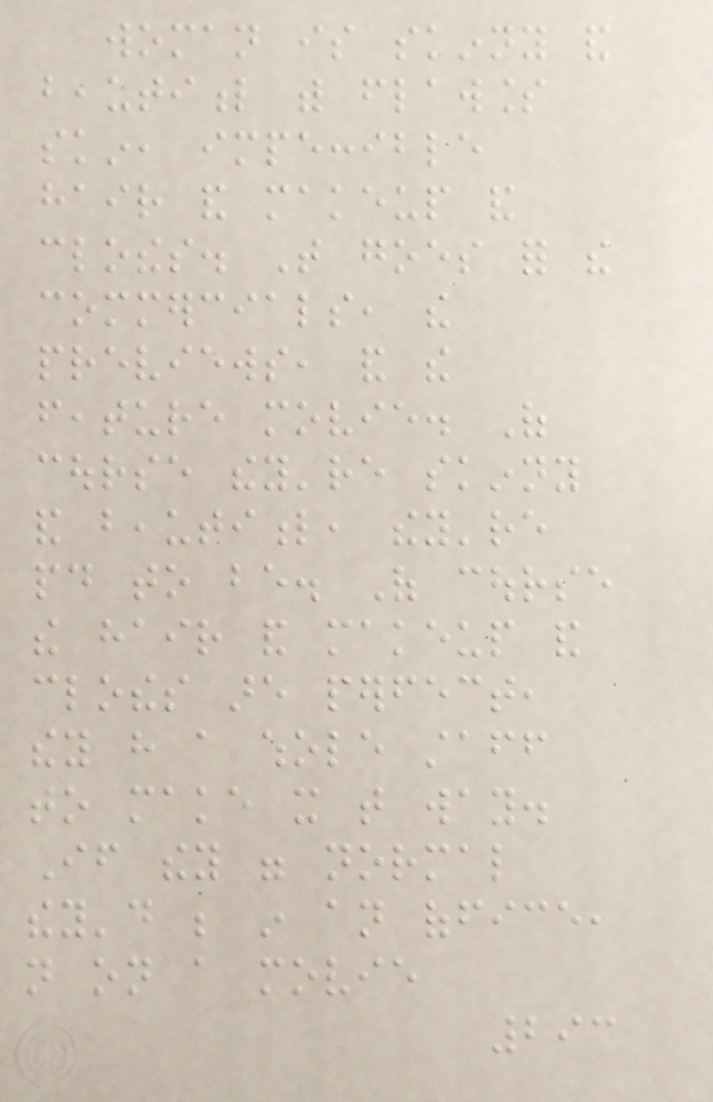woman is skinny and
beautiful with flawless
skin, impeccible
hair and makeup and
clothes. That goes for the
commercials, the
previews, and the
feature movie. Of
course they're skinny
and beautiful, they're
paid to be. Of course
the hair and makeup and
clothes are perfect,
they have a whole staff
to make it that way.
If they were normal
they'd be in an office,
not on a movie
293
